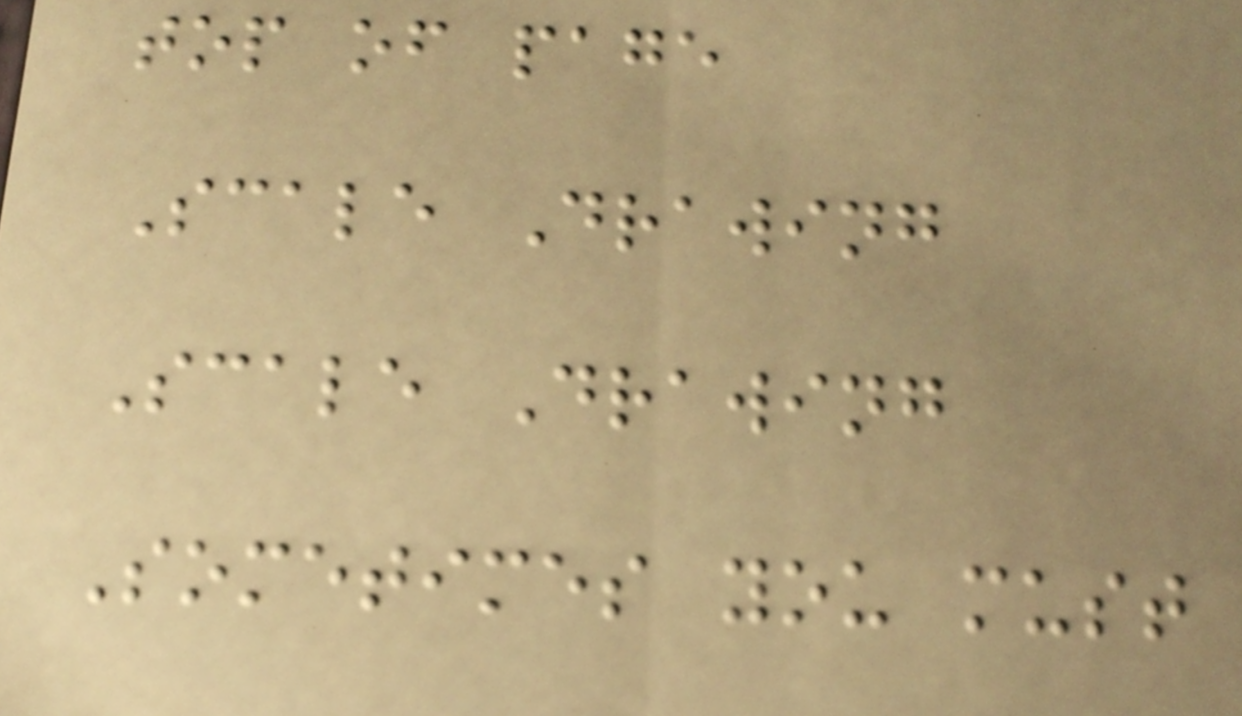top of page
Scale Drawing
Scale Drawing
Sometimes you must
